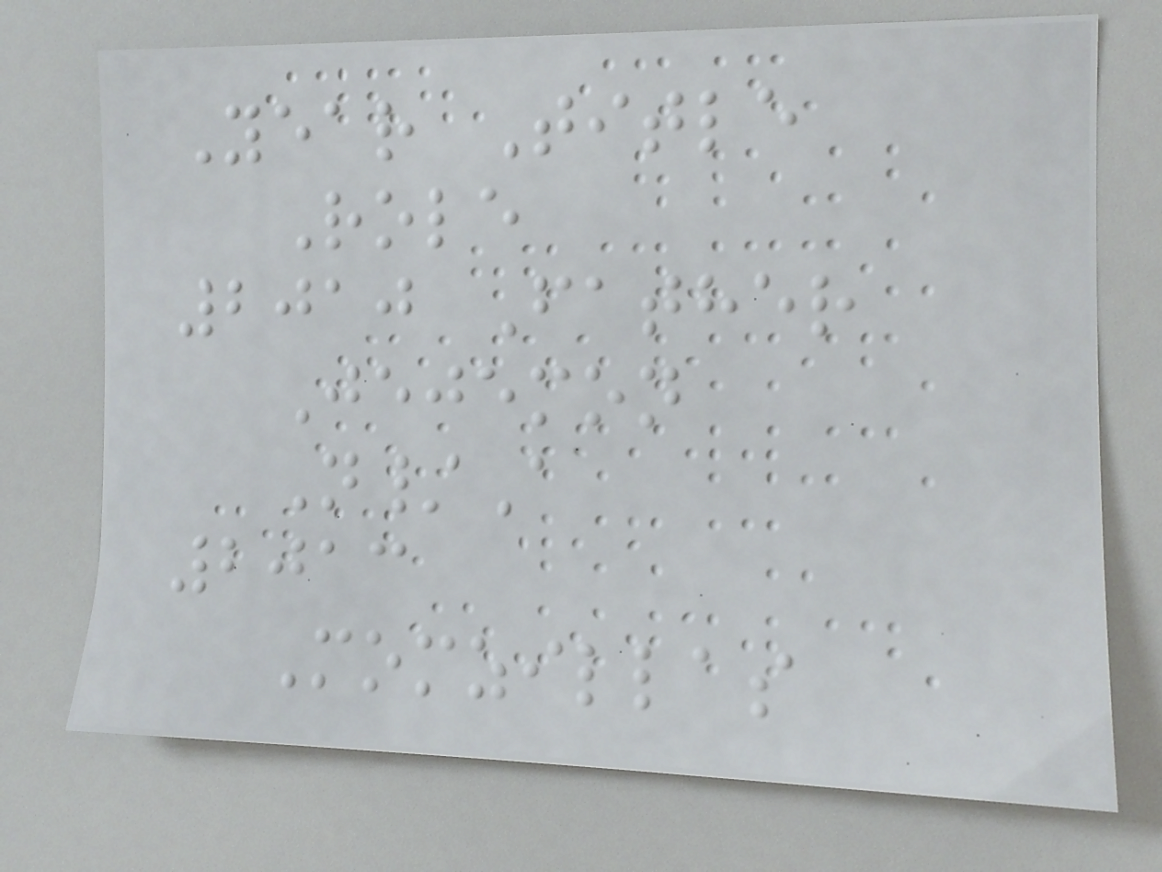Year Title
Role
2010 Father
Jejemon
N/A
2013
Momzillas
